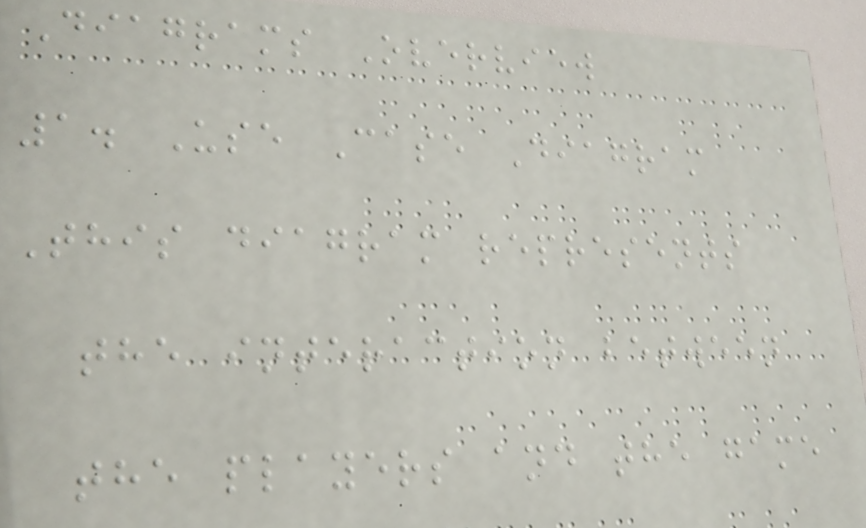Diagrams Overview
1. Use Case Diagram
This diagram represents
the interaction between
the players and the game
